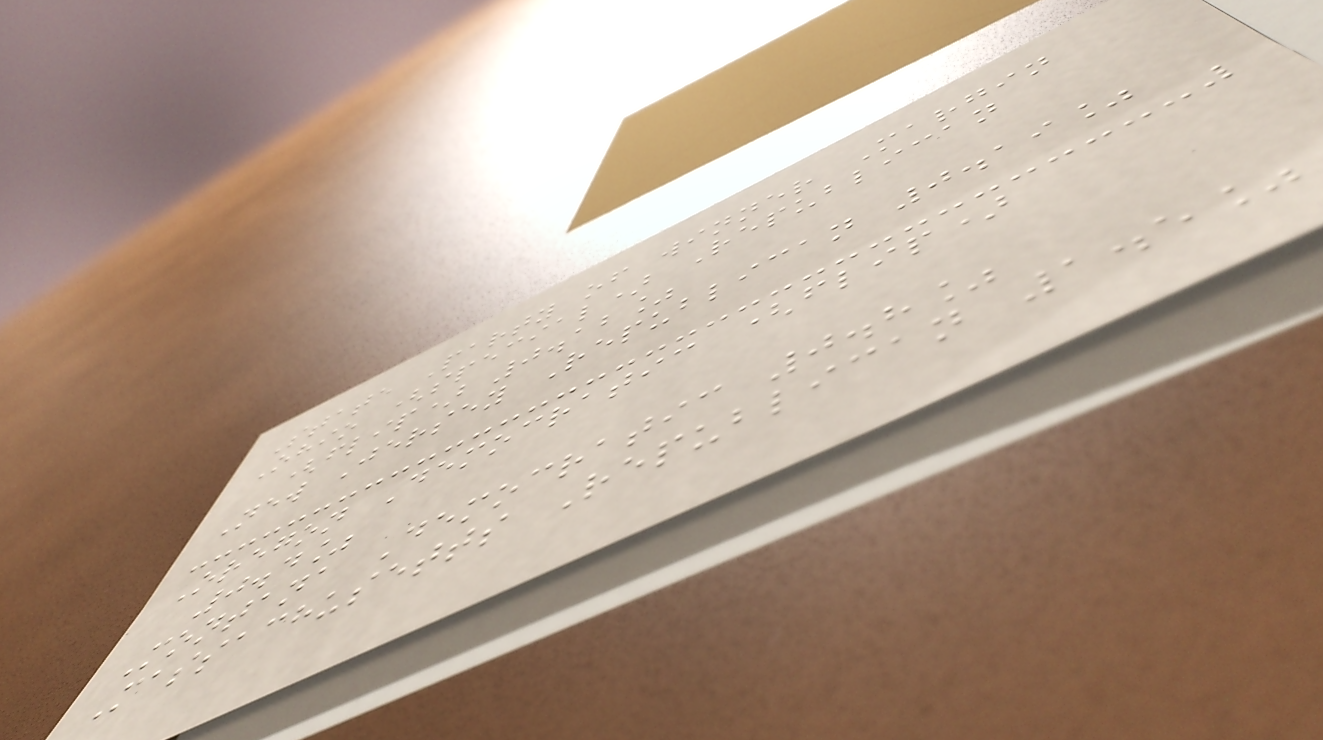State Party of winner Margin
Ohio (special) Republican
(flip) 0.12%
New Jersey Republican 0.19%
Oregon Democratic (flip)
0.4%
Montana Democratic 0.8%
Massachusetts Republican 1.5%
